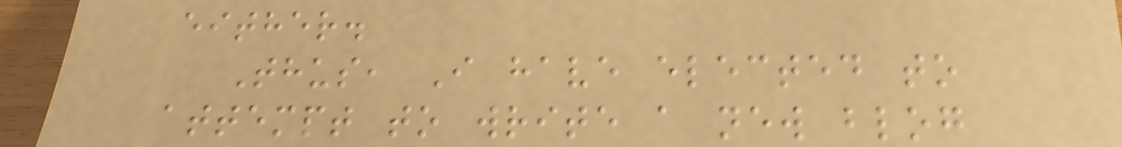either.
Thus, I have elected to
attempt to write a new blog
